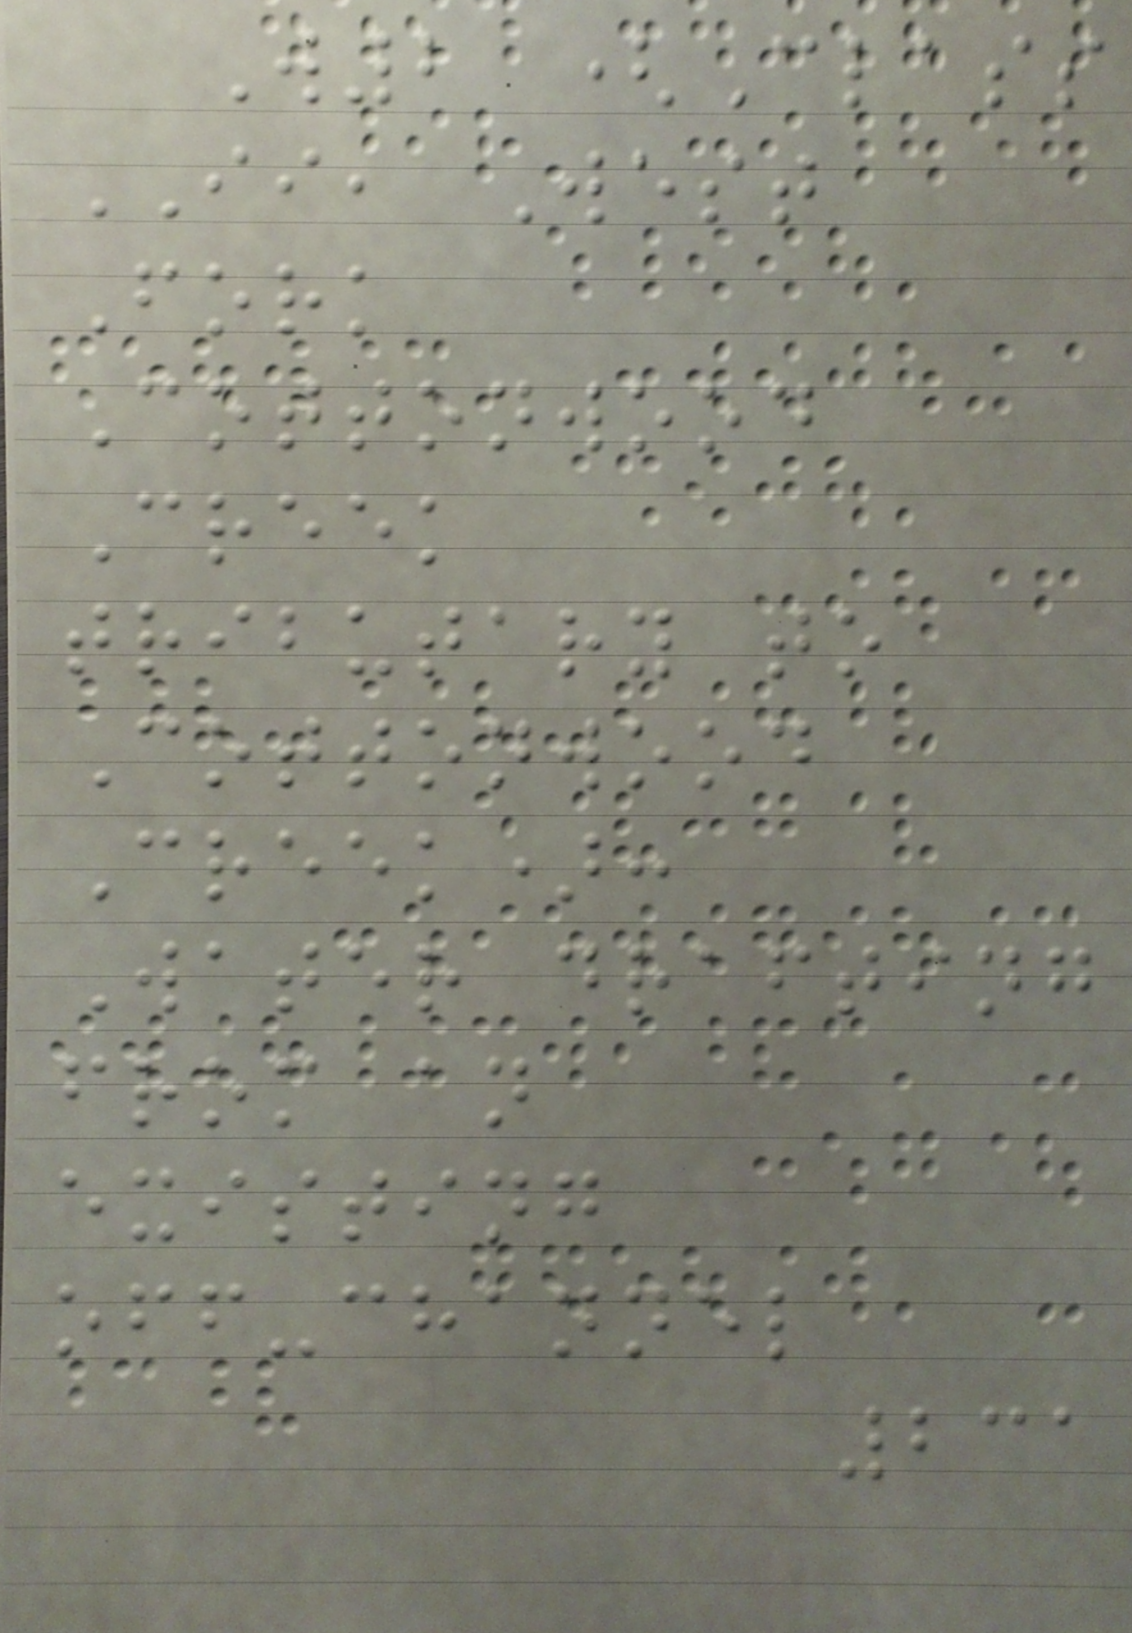W2 (Class
II, West
Fork
Cottonwood
Creek
tributary to
Cottonwood
Creek):
Water drafting
from an
existing
off-channel
231
